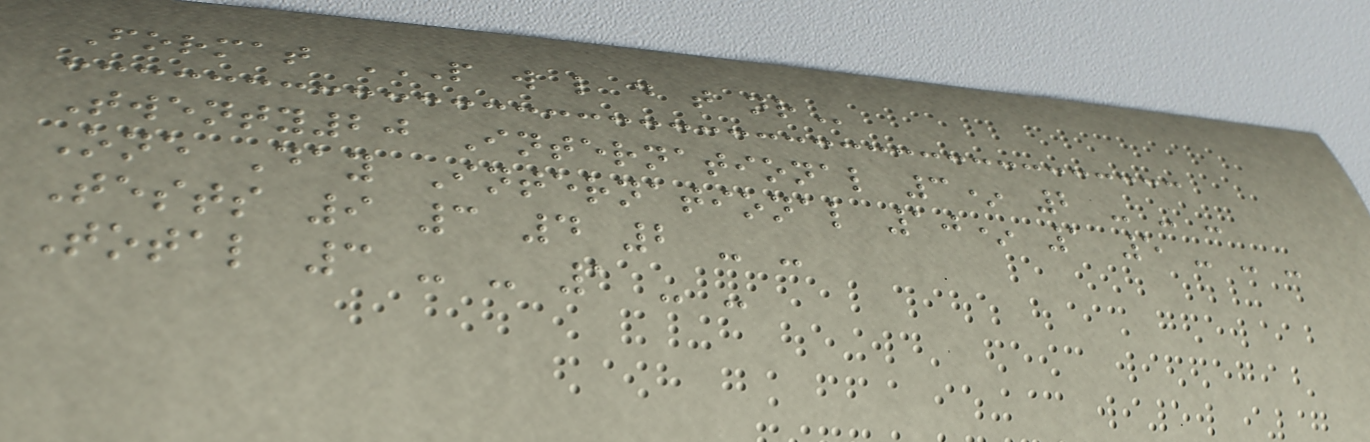Format P W L D T NR
Twenty20 International 3* 2 - - -
One Day International 10* 1 5 - - -
Tests 9 3 4 2 - -
Total 3 - - 1 - -
